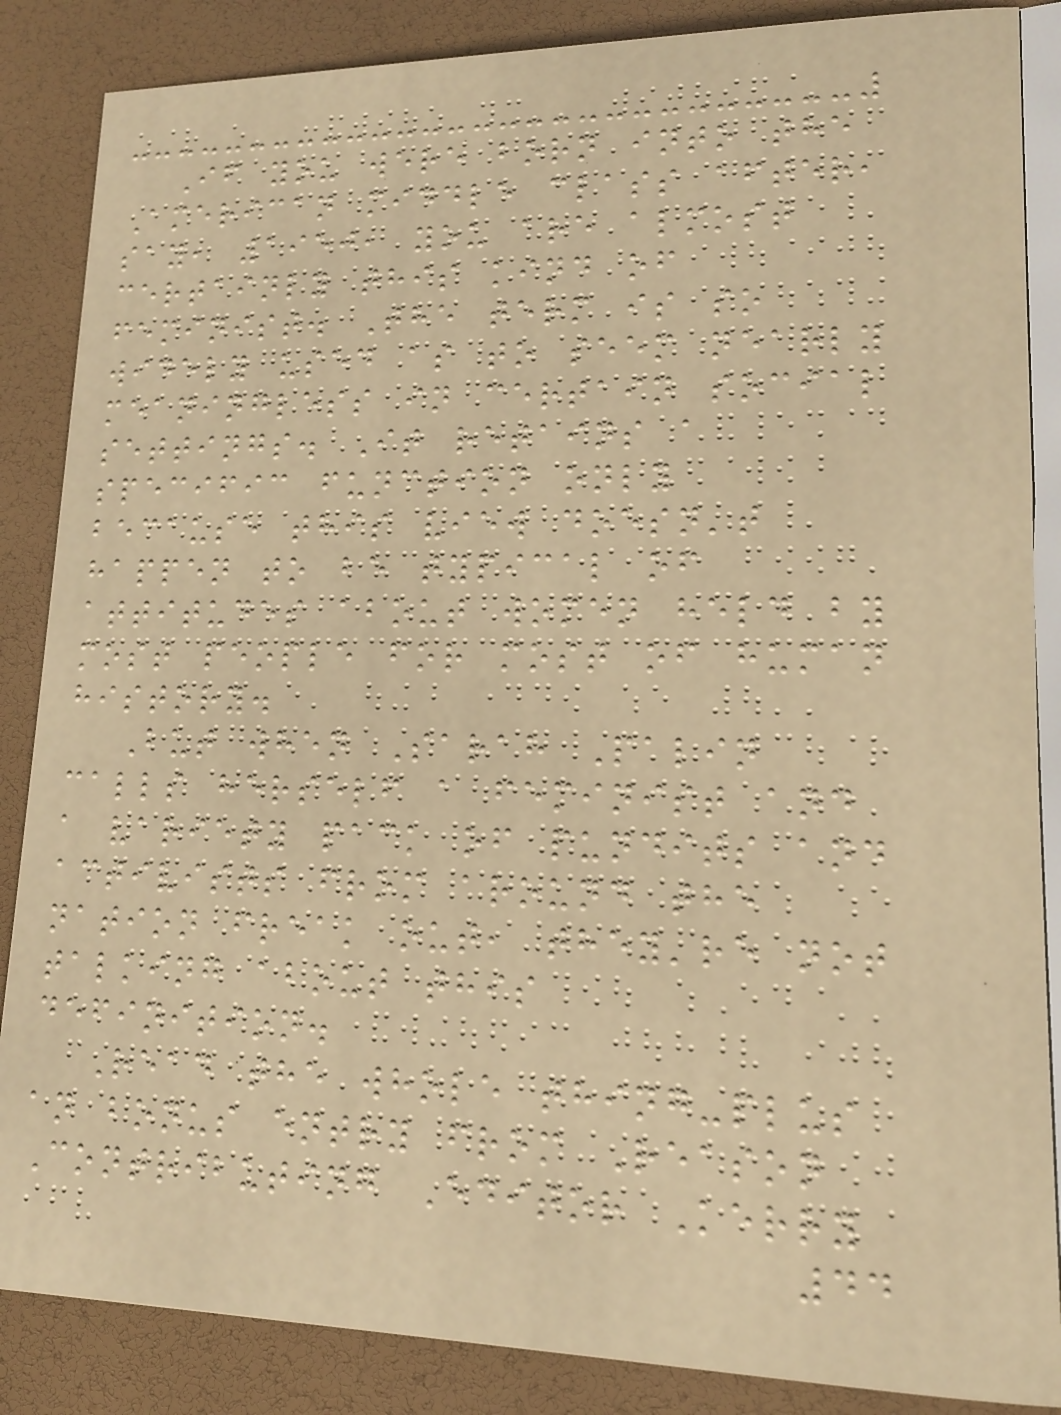If you were born into the
American middle class after,
say, 1950, you are almost
certainly this kind of
feminist. The term is so
widely used as to seem nearly
meaningless in certain social
settings. It retains a
specific function only
because this view doesn't
happen to be typical of
attitudes about women held by
most people for most of human
history.
But when Sarah Palin
calls herself a feminist and
a variety pack of pundits and
activists from around the
nation freak out, they're not
talking about this
definition.
Read the whole thing-plus
an bonus entry from Reason
Contributing Editor Kerry
44
